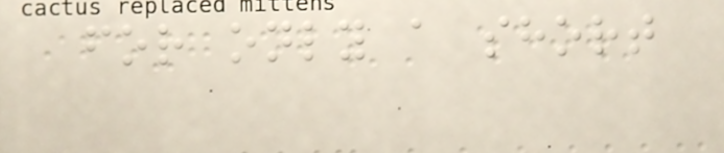for only a short
